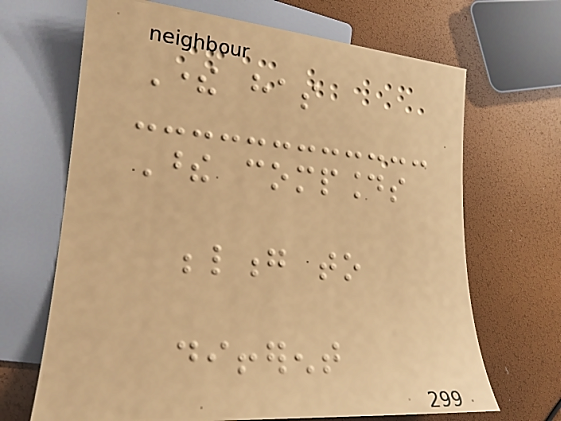There has
These compounds
belong to
different
